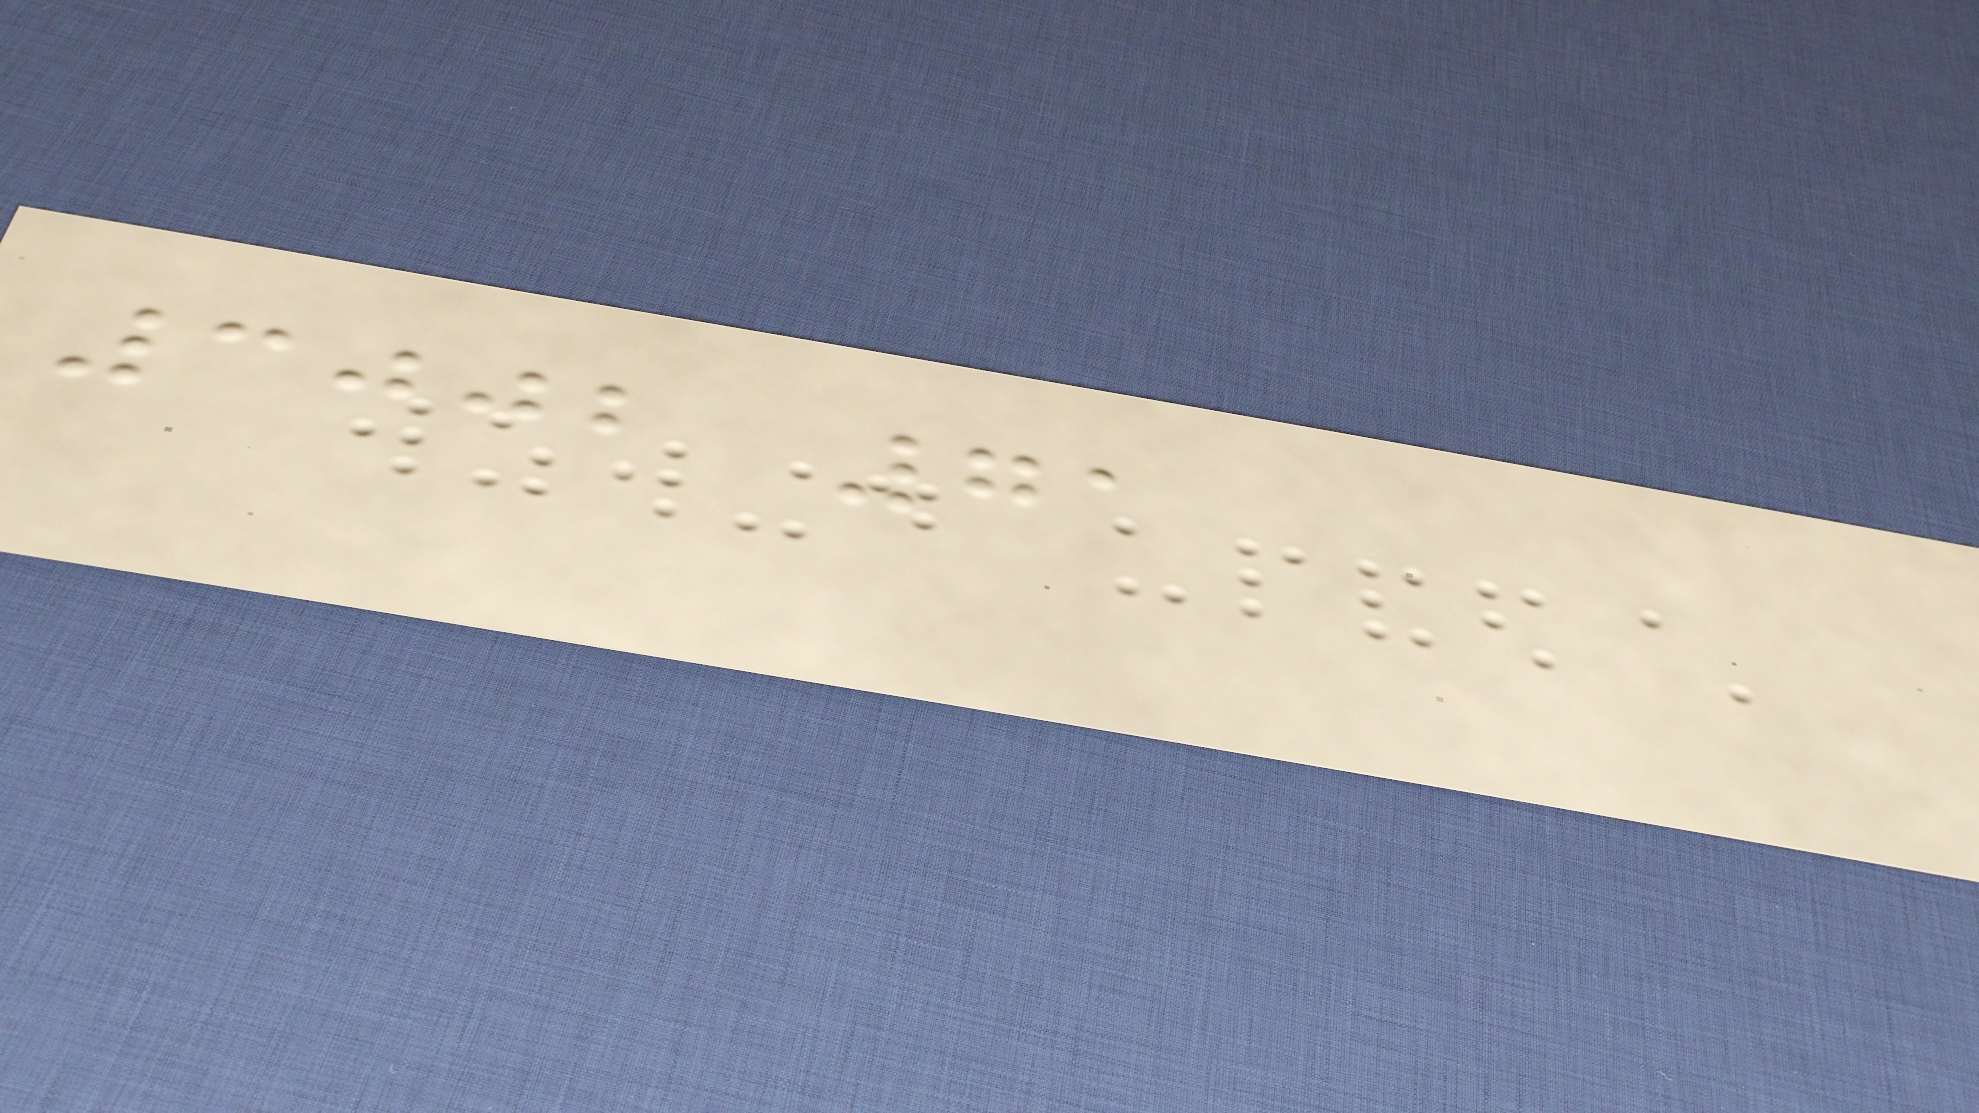3002 71
